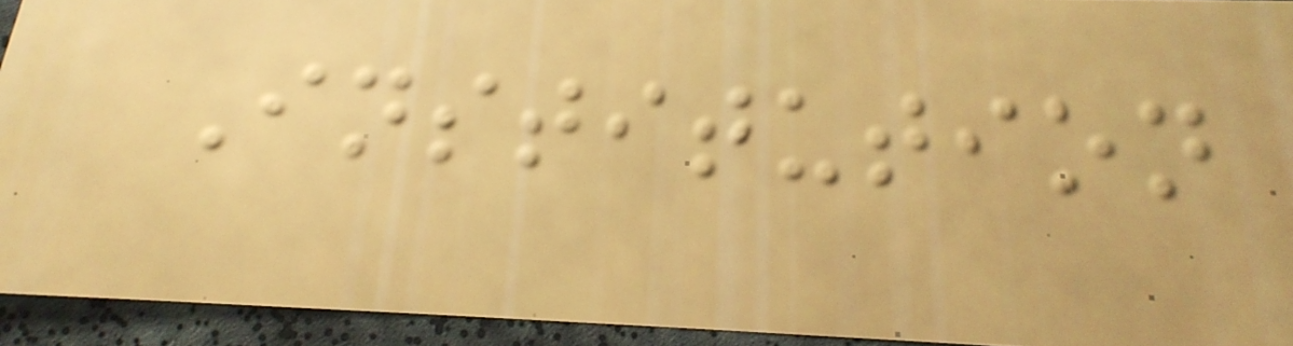Institution
